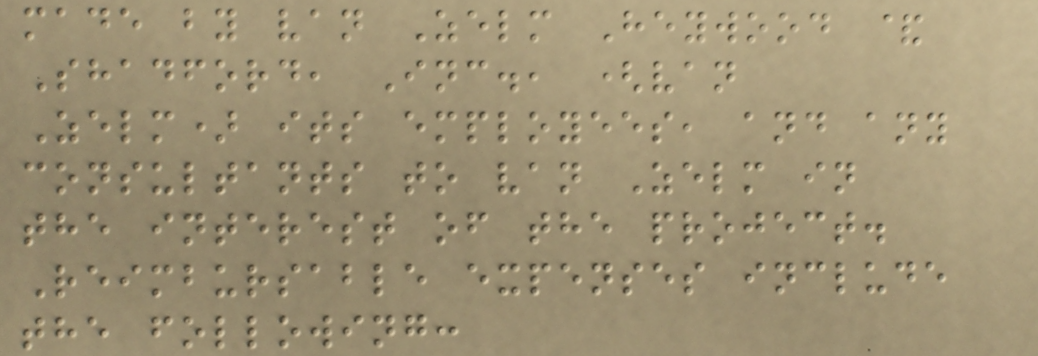made by van Zelm Heywood &
Shadford, Inc., (van
Zelm) its employees, and any
consultants to van Zelm in
the interest of the project.
Reimbursable expenses include
the following:
